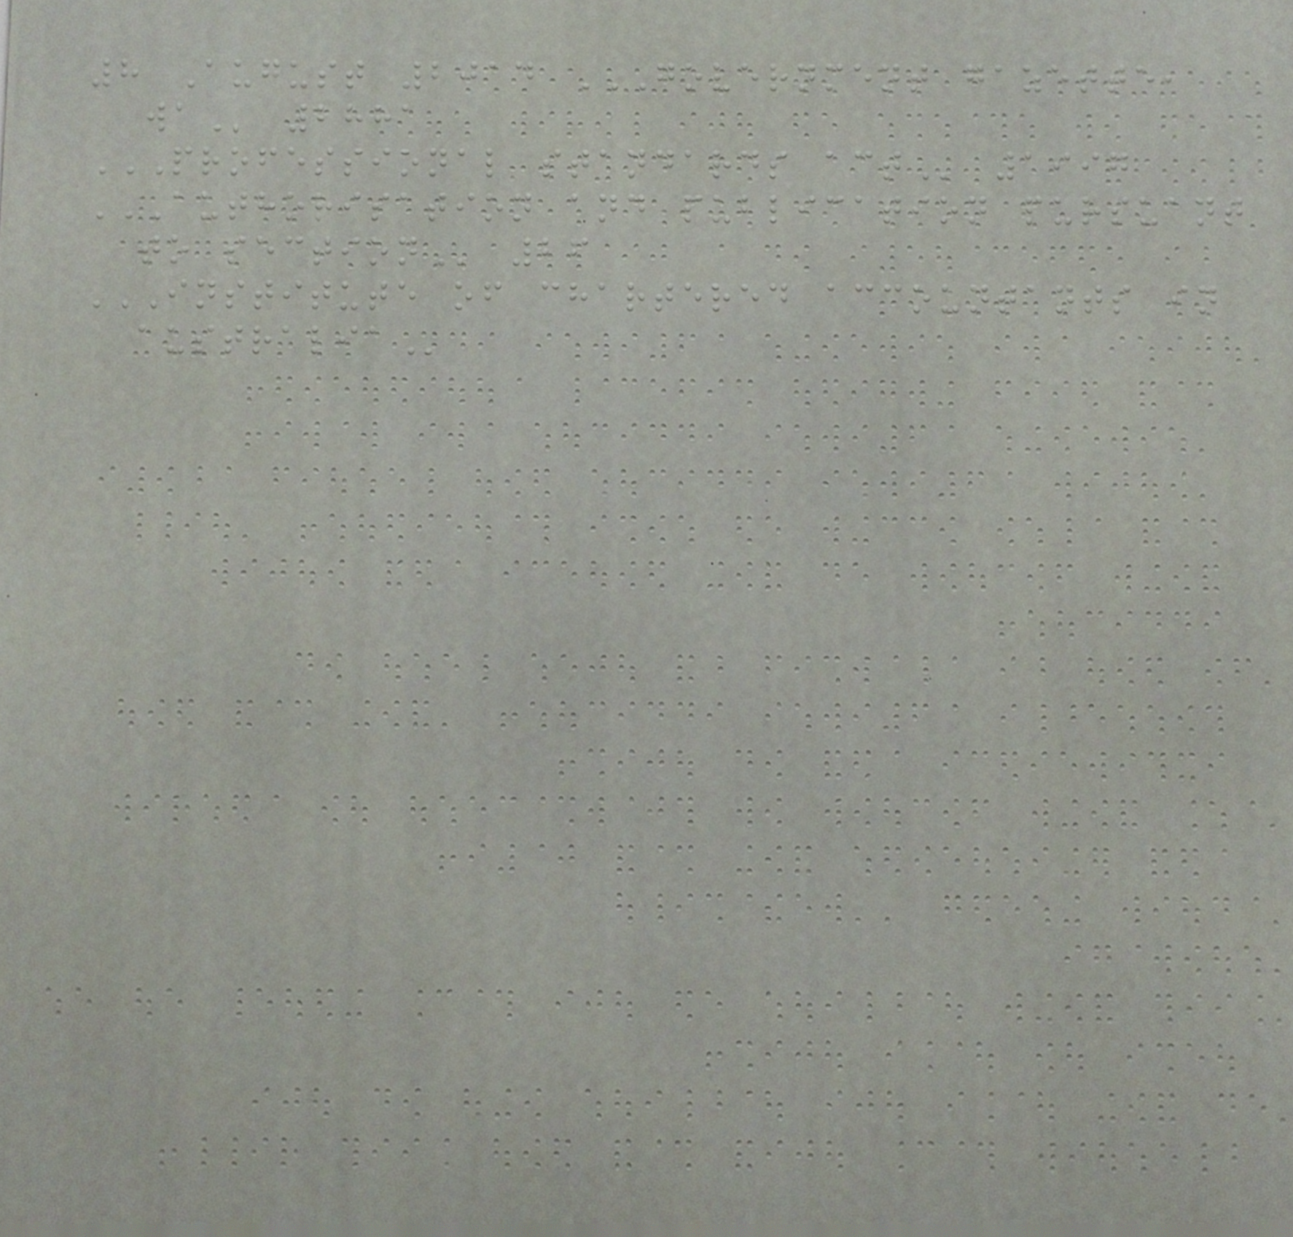8 August 2014 GOVERNMENT GAZETTE,
WA 2881
PROFESSIONAL STANDARDS ACT 1997
AUTHORISATION AND PUBLICATION PURSUANT
TO SECTION 26
INSTITUTE OF CHARTERED ACCOUNTANTS IN
AUSTRALIA
